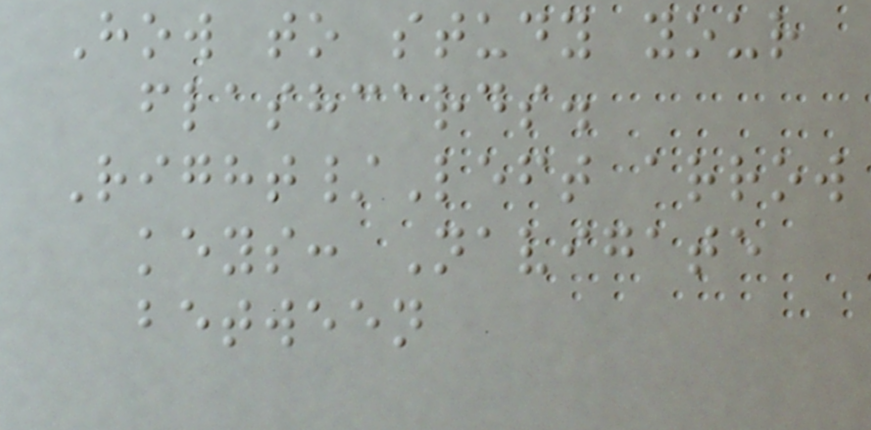How to study your
flashcards.
Right/Left arrow
keys: Navigate
between
